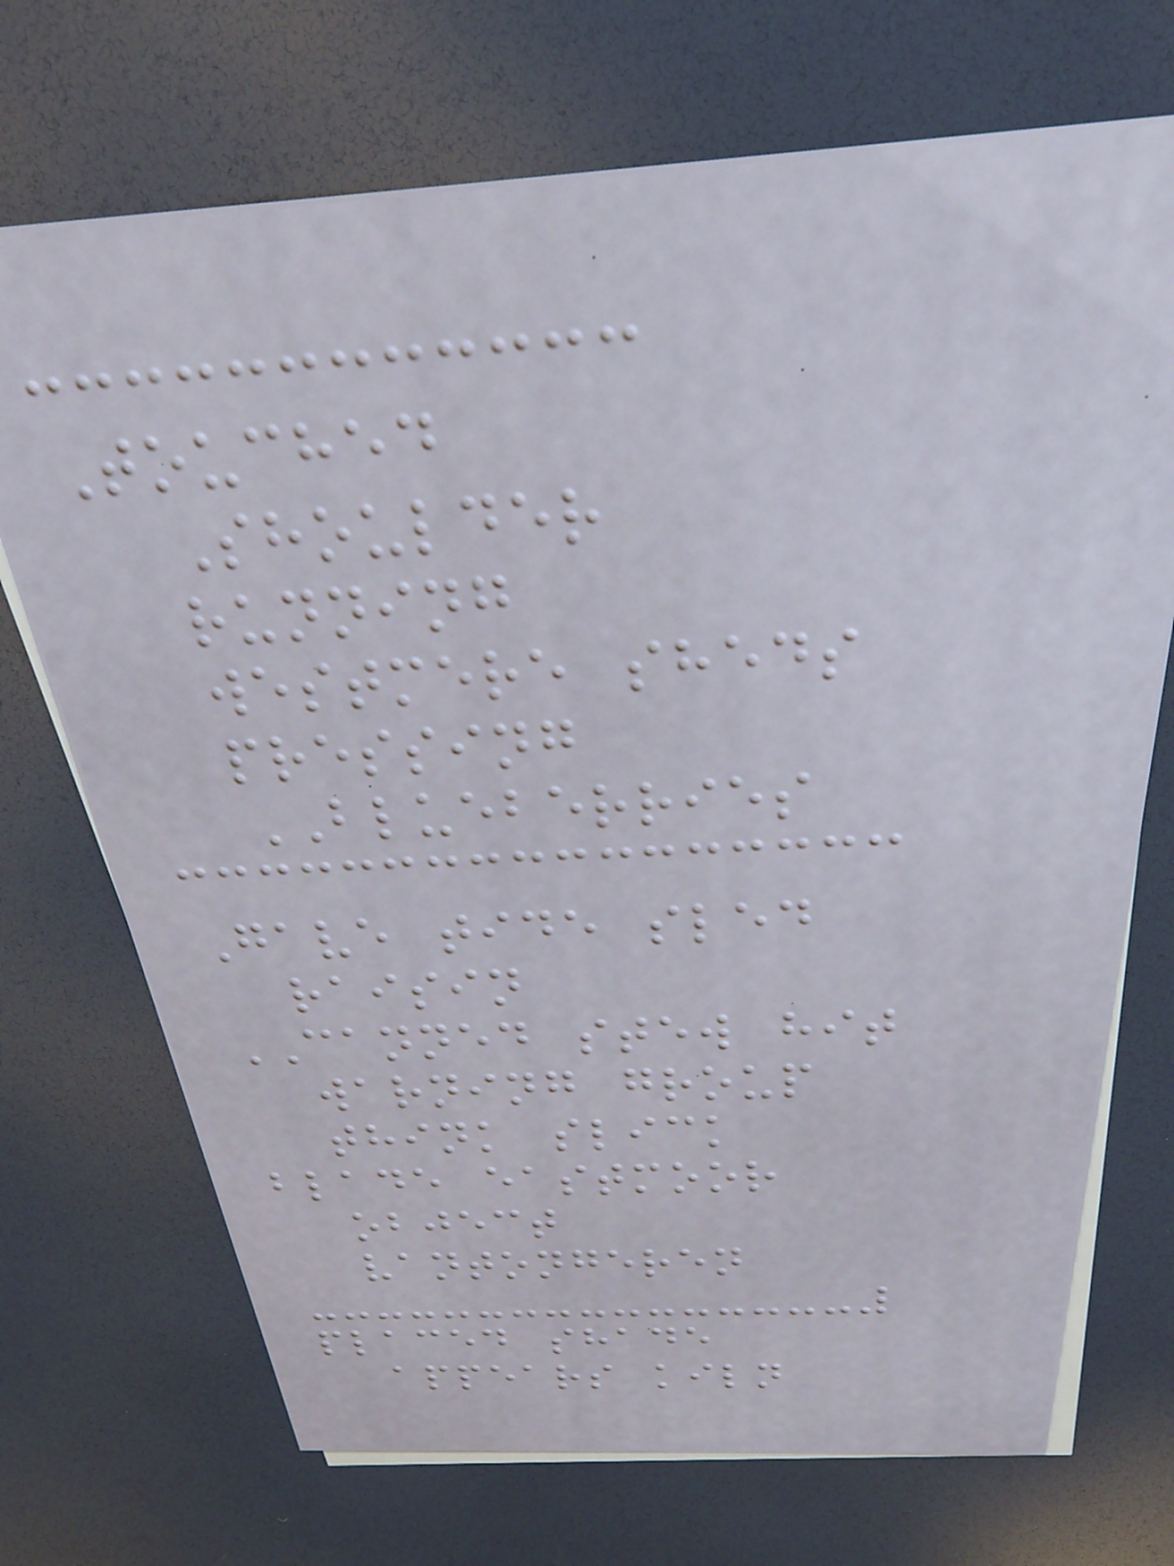Touched
Shoulder
running
westmere sheds
pressing
BLUEBERRIES
Gave tide sled
raisin
CANNED stew hit
warning group
think slick
blade eastmoor
object
vantongeren
placed shade
appears kiln
